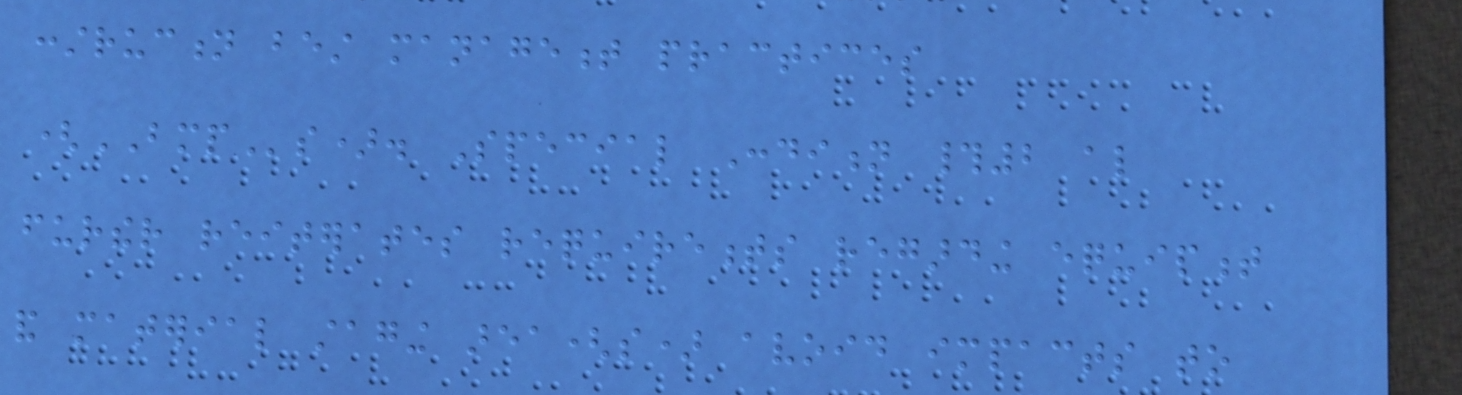construction best management practices
(BMPs). Special Condition #2 also
further reiterates requirements regarding equipment
and material staging area(s) avoid impacts to
